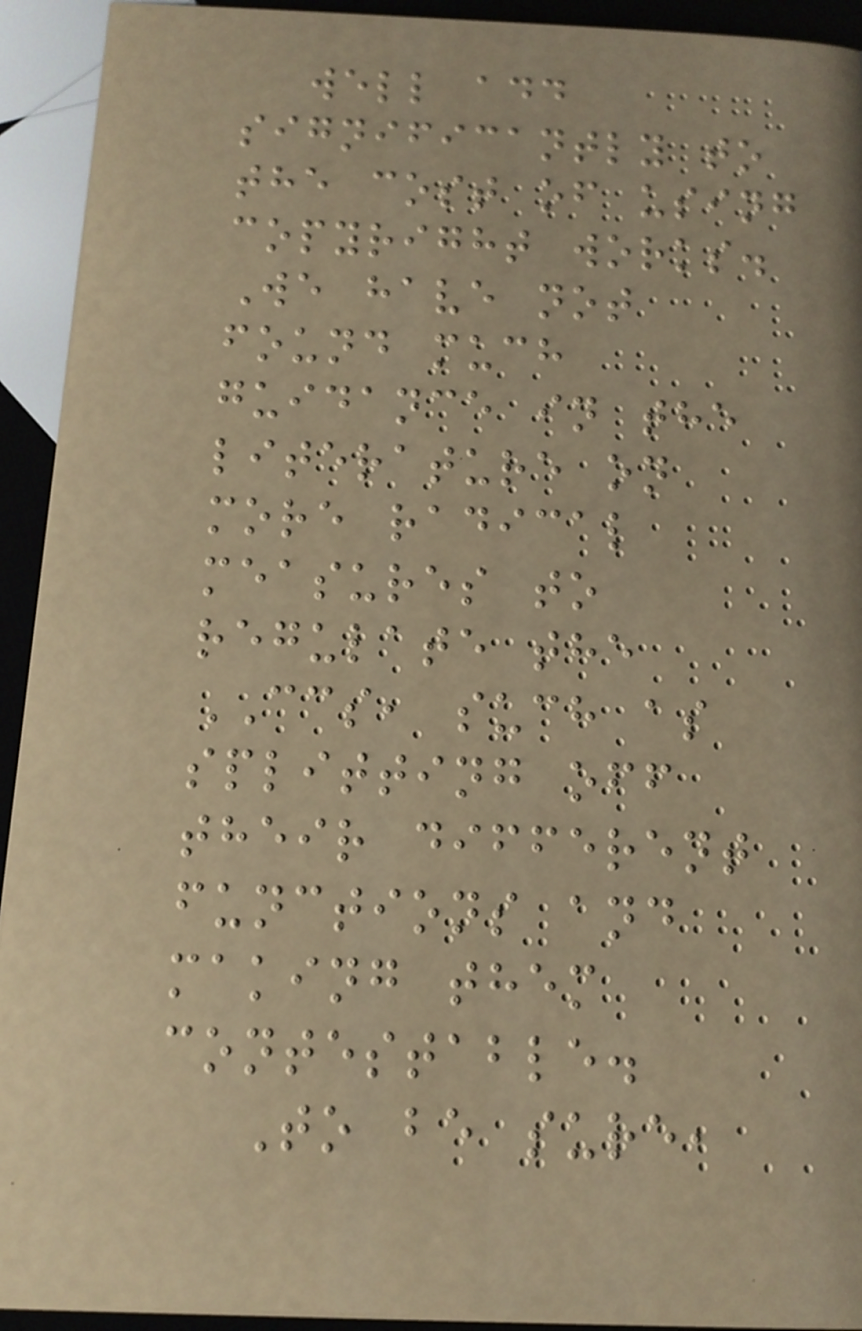well add
significantly to
the cost of using
copyright works.
We have not
found much
guidance in the
literature on
more radical
measures to
regulate the
CCS, such as
splitting off
their different
functions and
making them
contestable.
To be sure,
